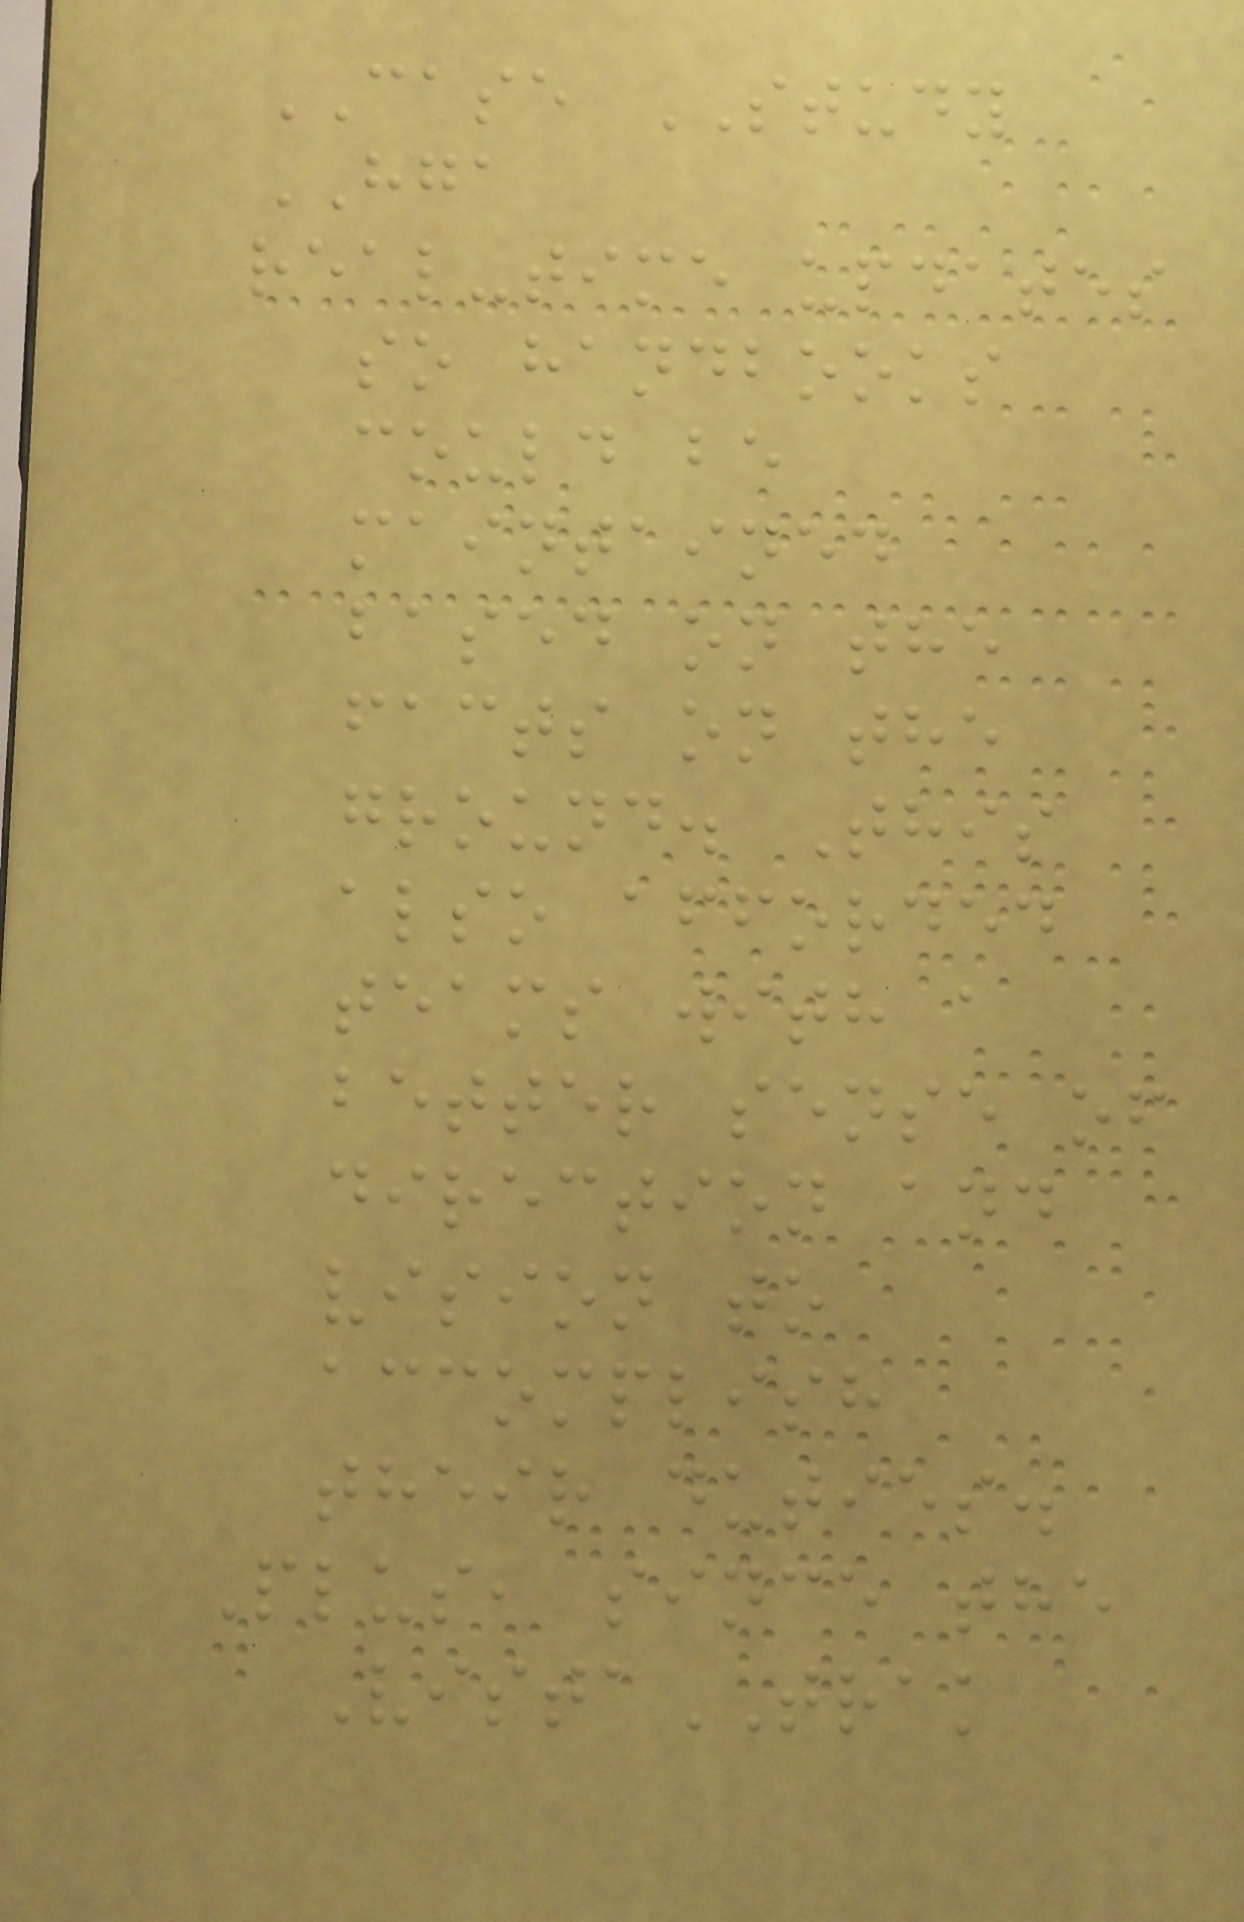CASE STUDY
HGA
real-time updates
so handbooks
could be
maintained
based on the
facts on the
ground. This
also afforded
teams with a
better sense of
direction and
vision to
accomplish
their duties.
Plus, since the
VistaTRAK
